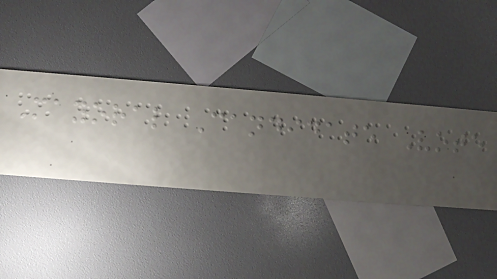Mayoral Candidate Vote
